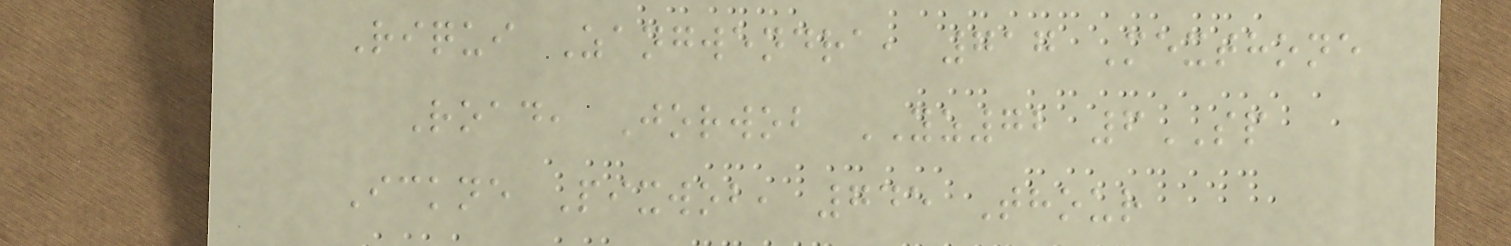Riqui Zangwendra, 717 Mexthone
Road, Jorwob YZ72 6SP
Ickne Pixwob, 745 Thour
